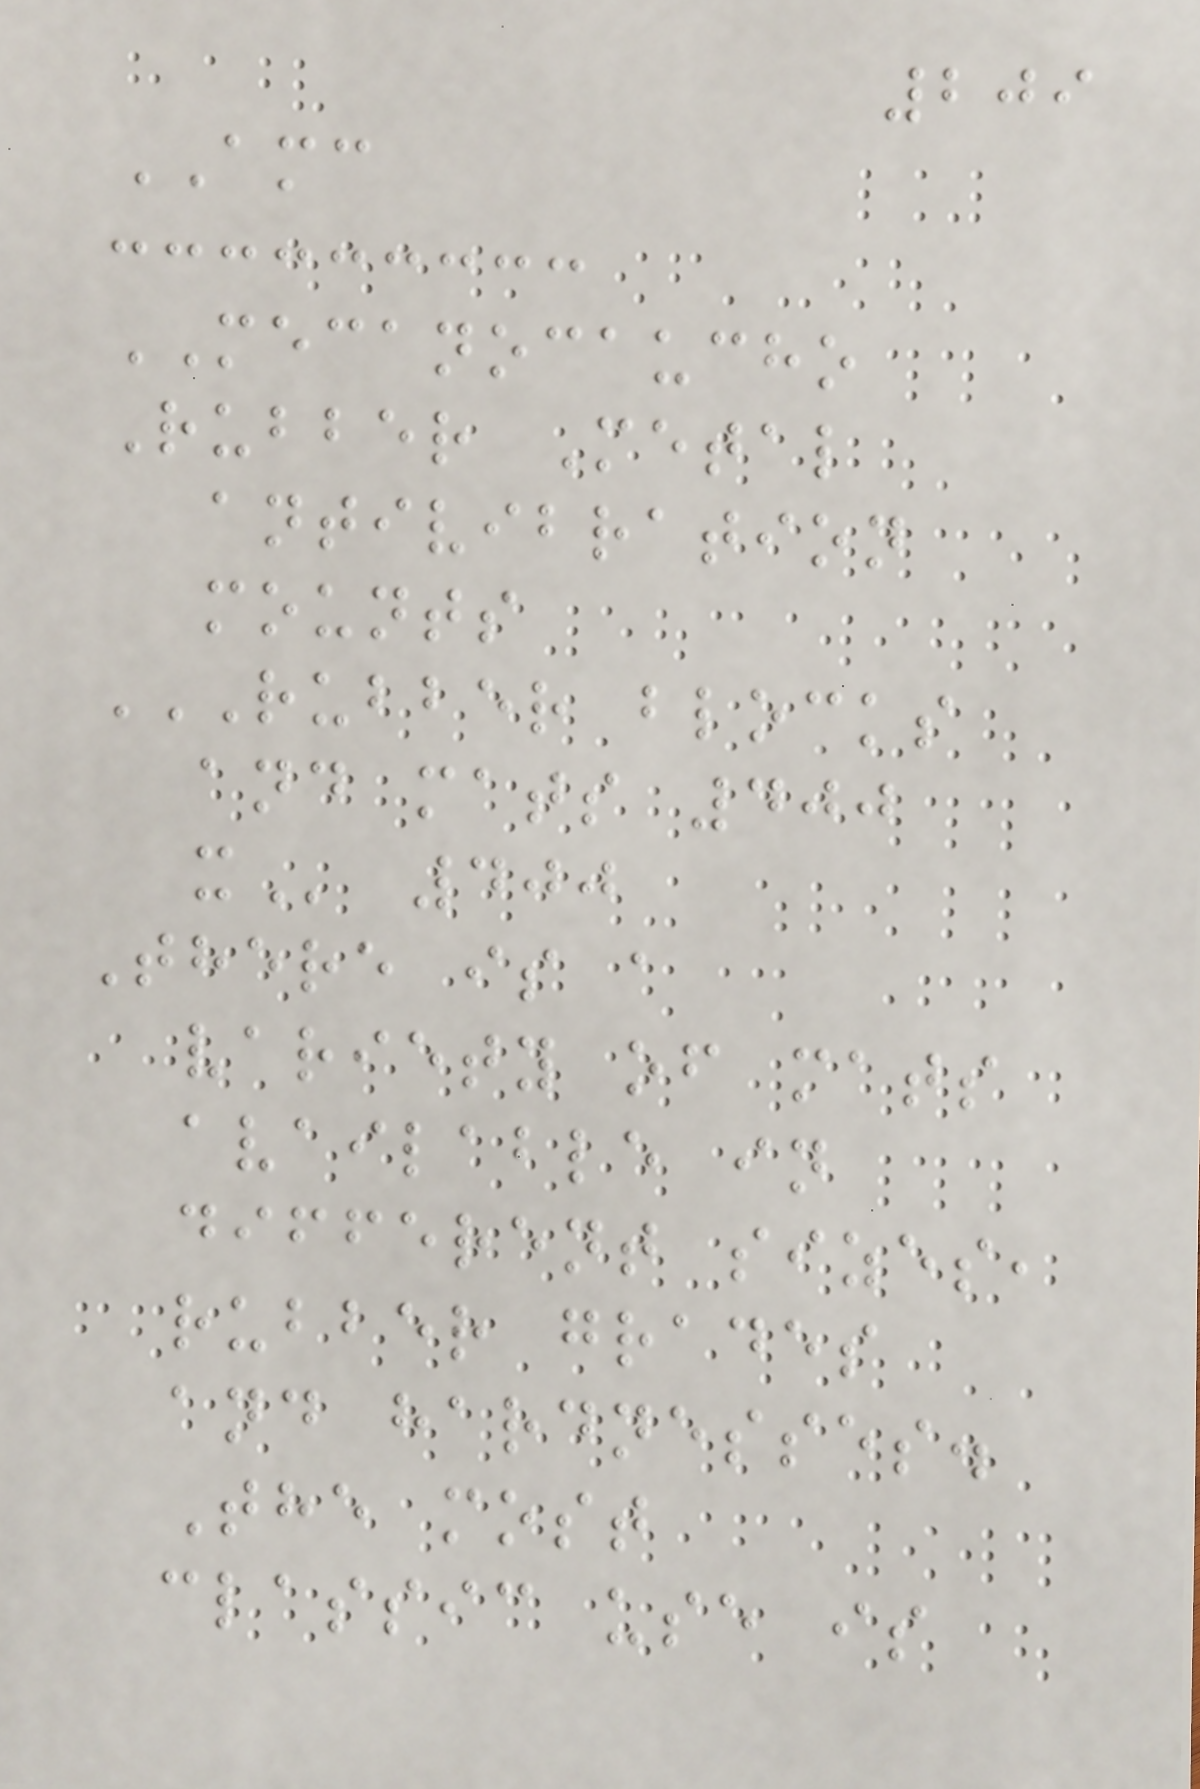209
AMC
MECANOCAUCHO
Rubber Metal
antivibration
mounts
RUBBER BLOCKS
AND MATS 400
X 400
There is a
variety of mats
available in
different sizes,
rubber grades
and hardnesses.
The most
classic use is
